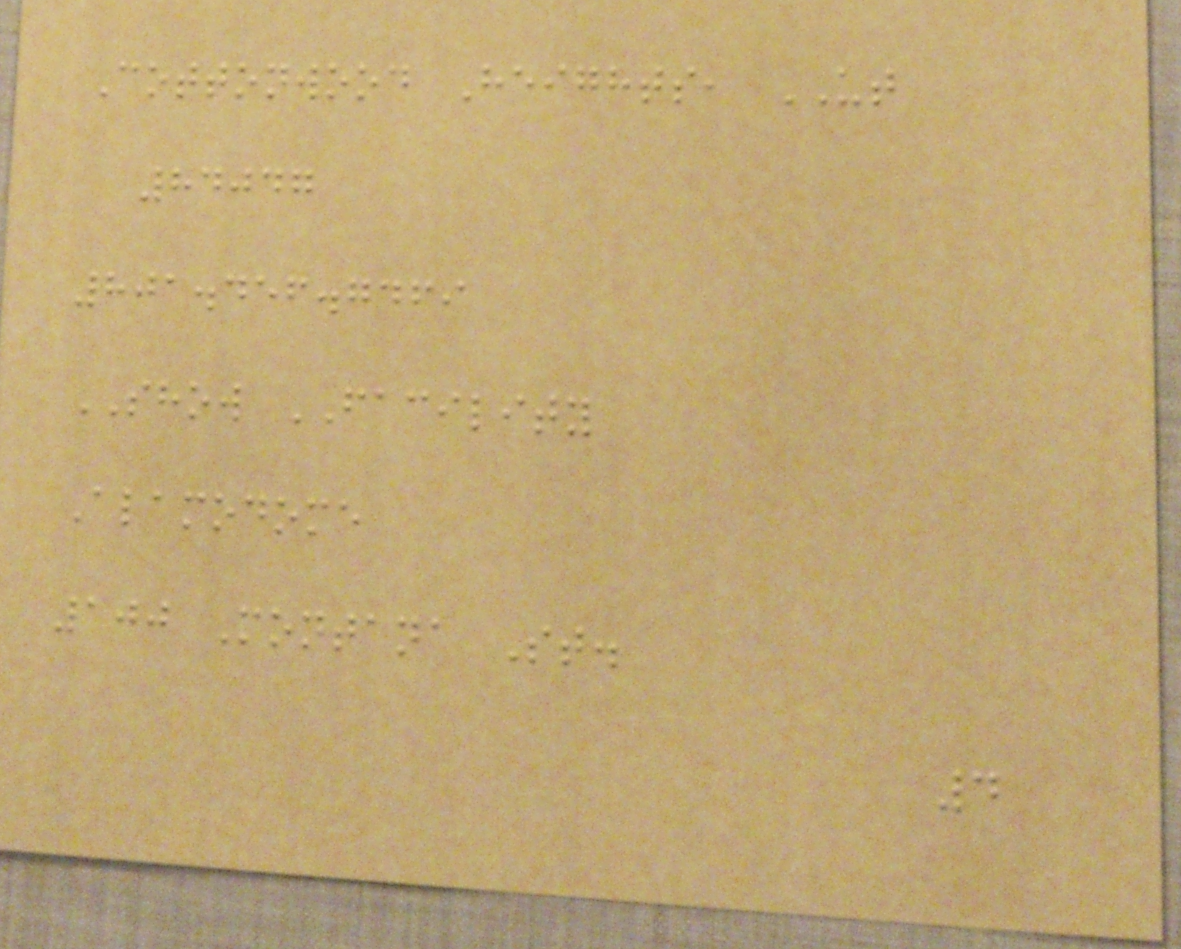Cottonwood Heights, UT
84047
801.456.7469
SHOW FACILITY
Alamodome
100 Montana St.
4
